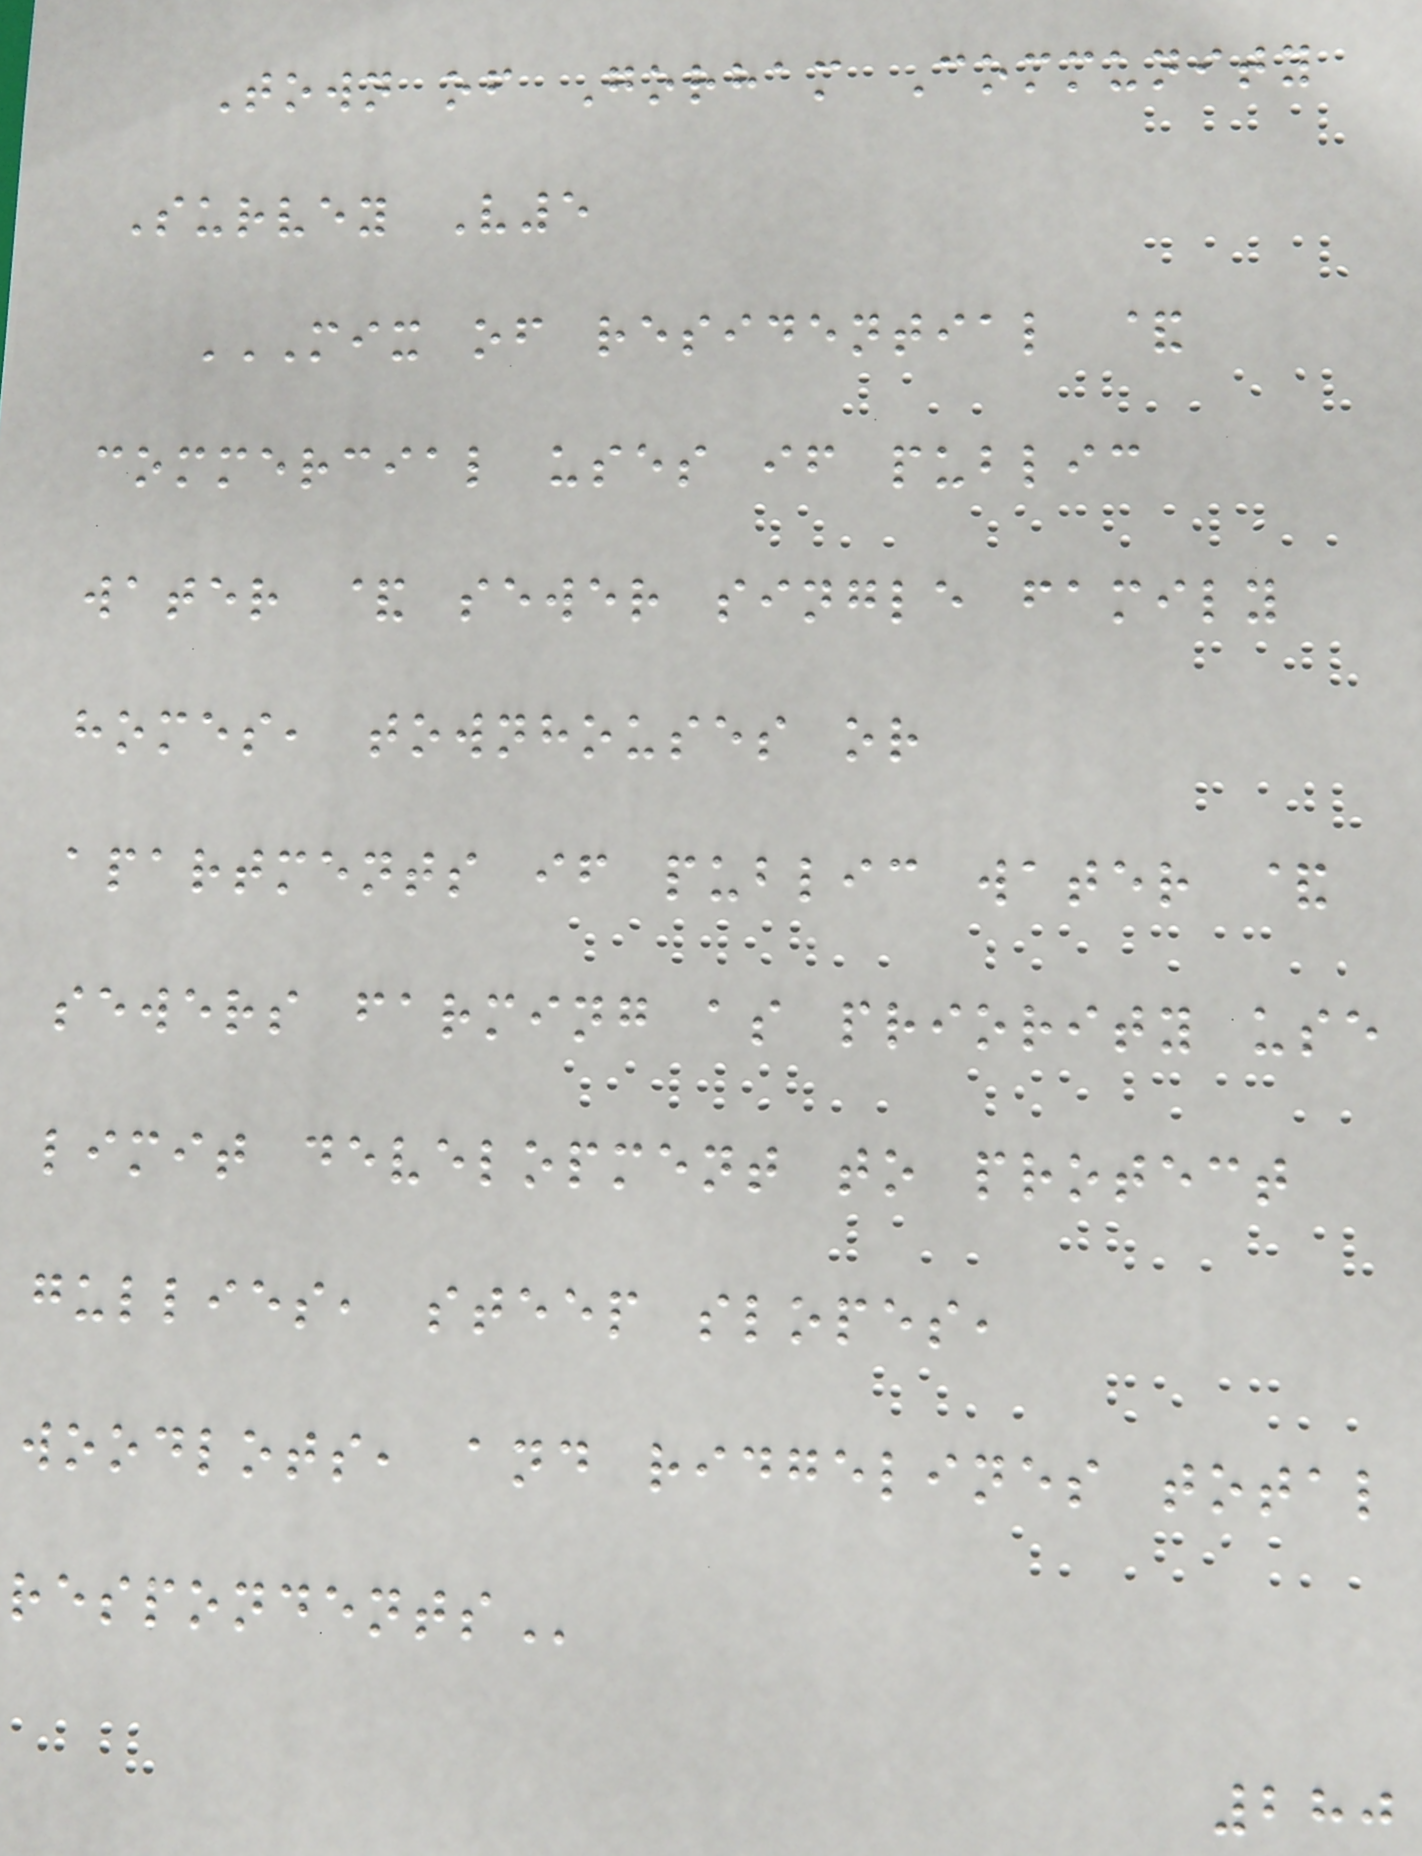Town of Gorham Community
Survey V5
MIX OF RESIDENTIAL &
COMMERCIAL USES IF PUBLIC
WATER & SEWER SINGLE FAMILY
HOMES, TOWNHOUSES OR
APARTMENTS IF PUBLIC WATER &
SEWERS FARMING AS PRIORITY USE
LIMIT DEVELOPMENT TO PROTECT
GULLIES, STEEP SLOPES,
WOODLOTS, AND RIDGELINES TOTAL
RESPONDENTS
280
